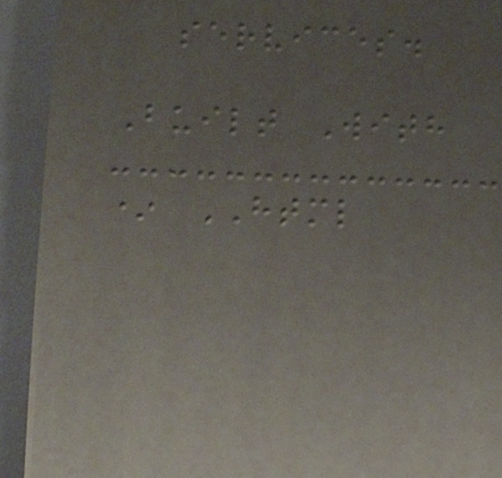services.
Built With
* HTML
